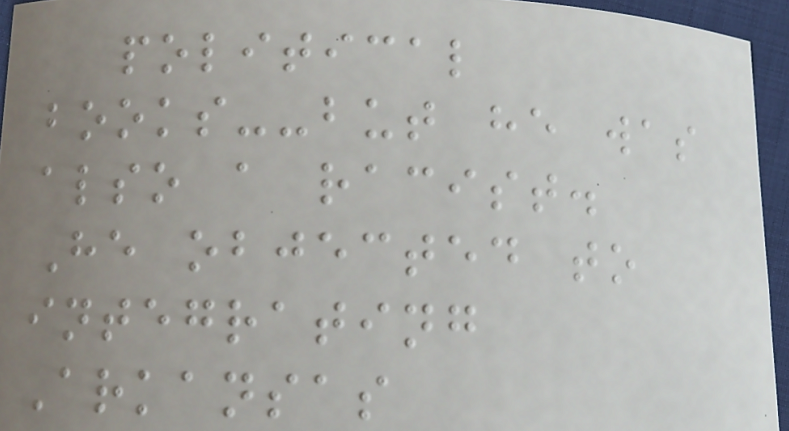political
books--but he was
also a racist.
He objected to
integrating
Arkansas
